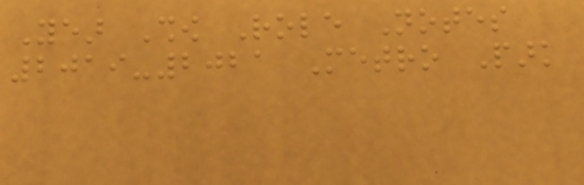Year Show Role Notes
2019-2021 Metro Park
